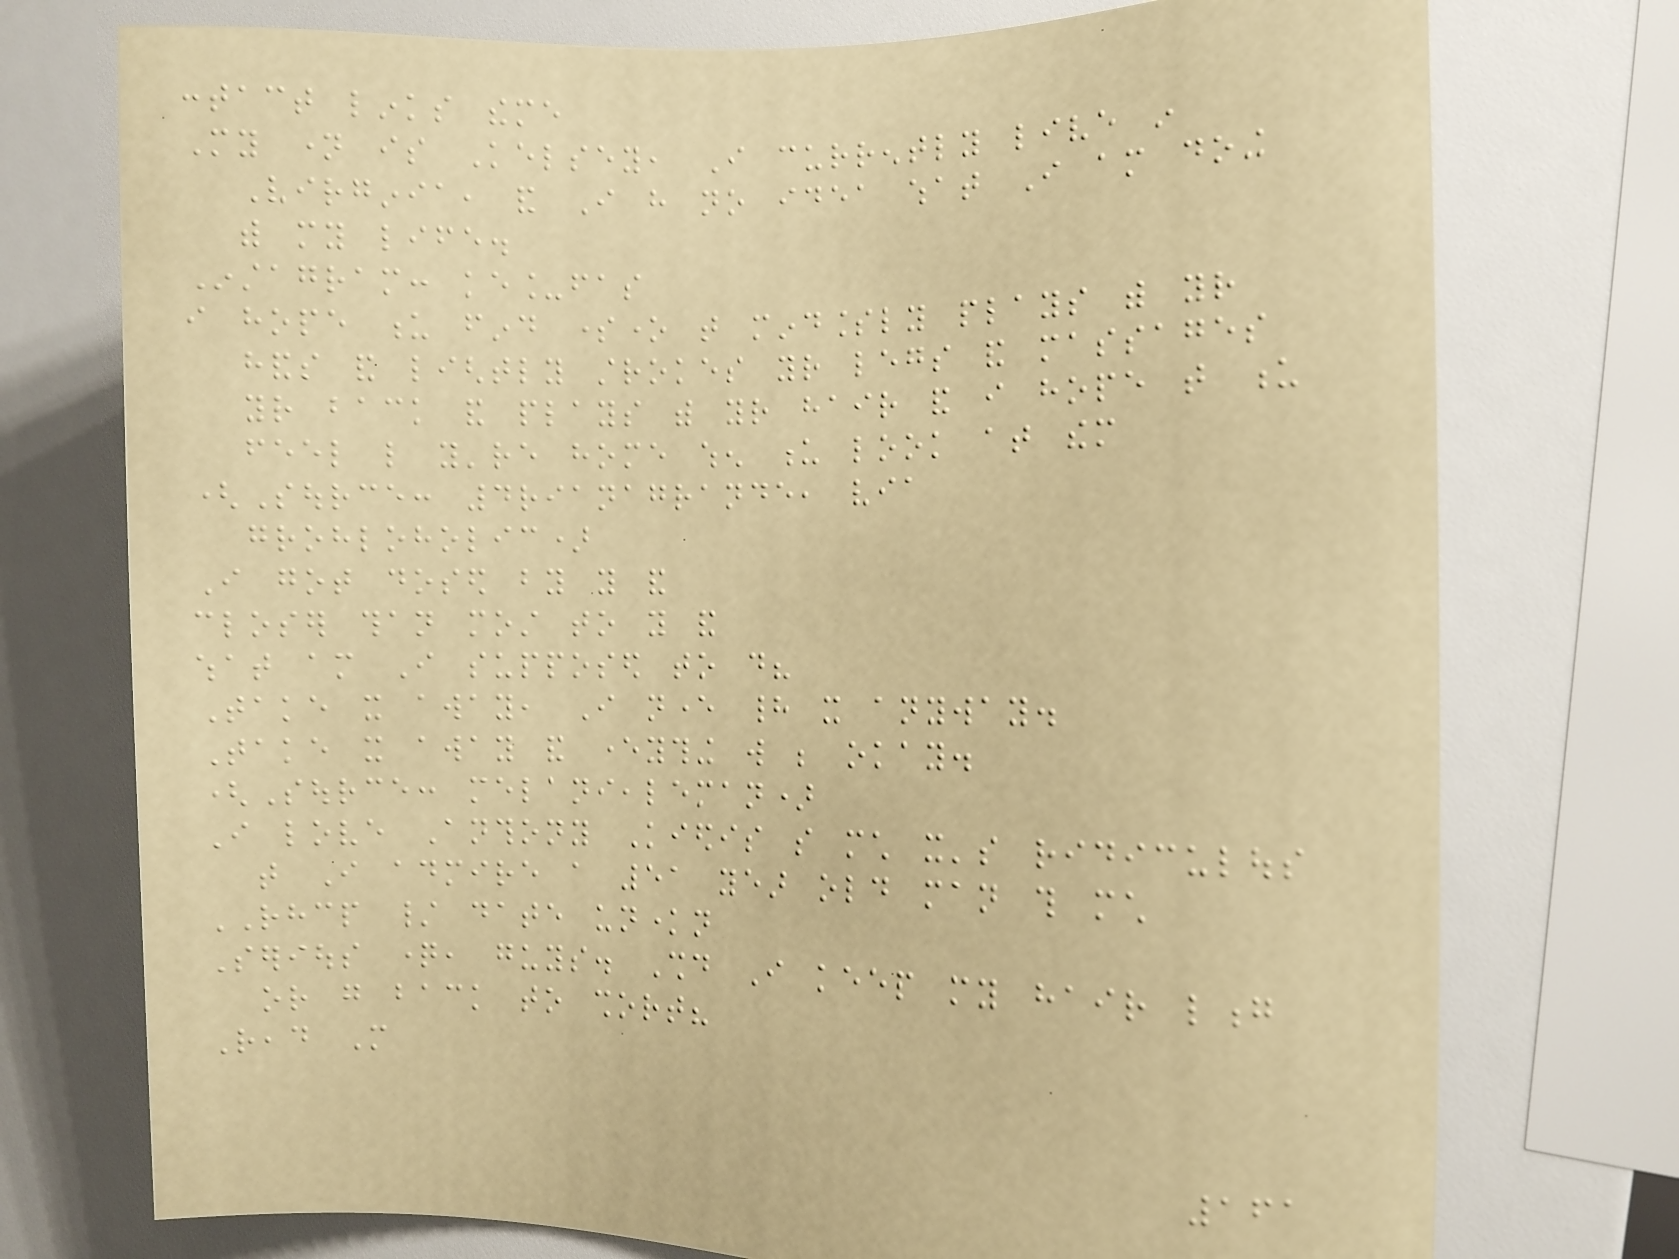contact links theme
My name is Kelsey, I currently live in
Virginia, and I have no idea what I am doing
with my life.
Instagram: ke_fas
i hope u find someone that mindlessly plays with your
hands and lightly strokes your legs and massages
your back and plays with your hair and i hope that u
feel like you're home when u look at them
(Source: 4rianagrande, via
grohloholic)
I got dosed by you and
closer than most to you and
what am I supposed to do?
Take it away, I never had it anyway.
Take it away and everything will be okay.
(Source: melaniealeman)
I love Anthony Kiedis so much it's ridiculous
that I admire a 51 year old man this much
RHCP / date unknown
Serious question, guys. Should I keep my hair long
or go back to short?
Read More
161
